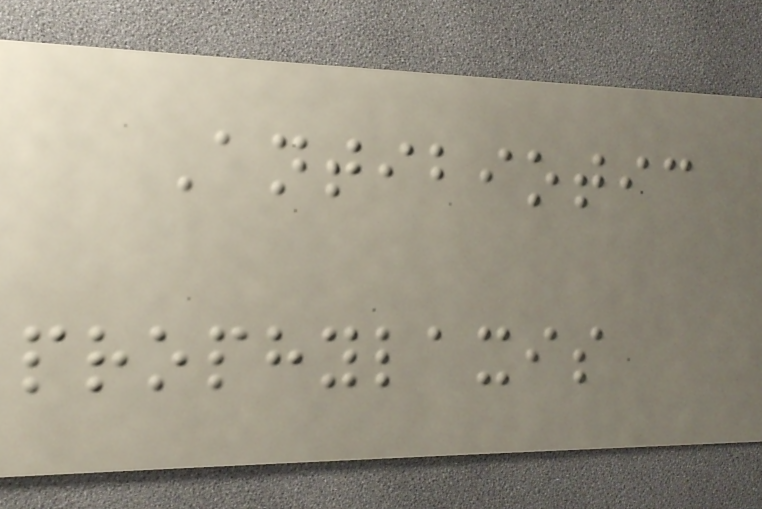Antibiotic
prophylaxis
